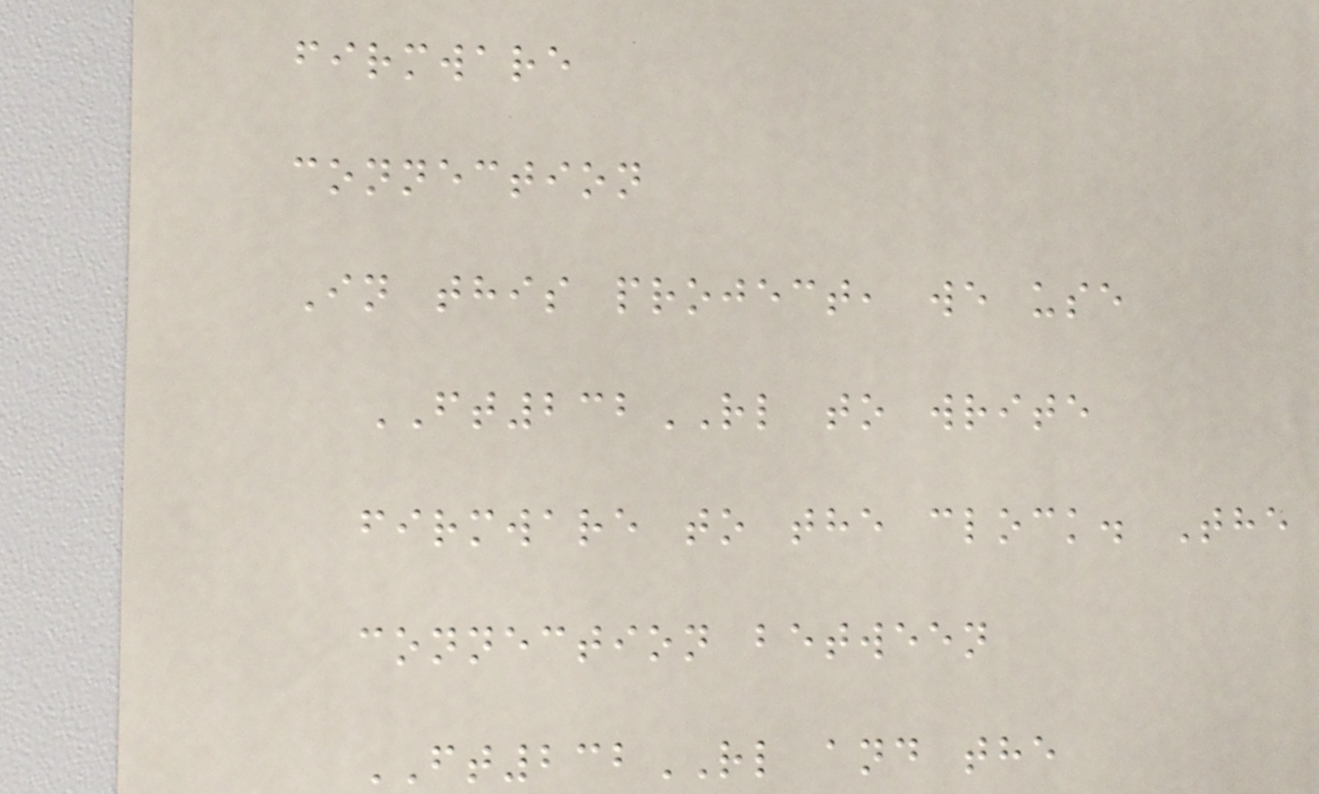firmware
connection
In this project, we use
FT232RL to write
firmware to the clock. The
connection between
FT232RL and the
